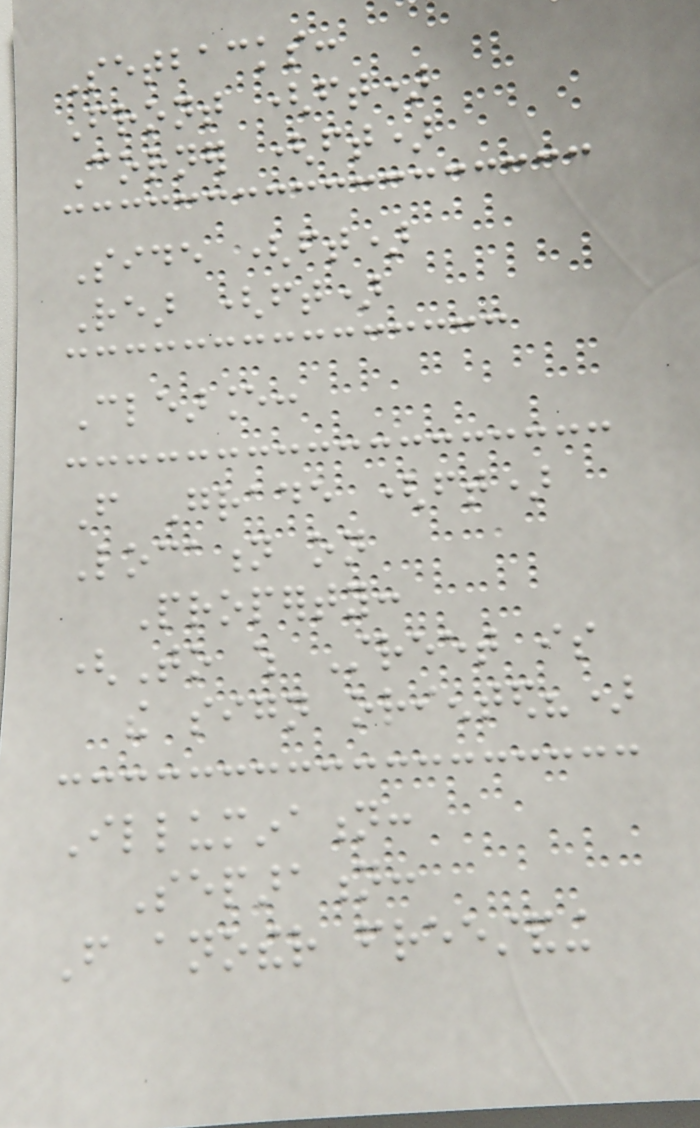Setbacks:
Front (ft)
Corner (ft)
Side (ft)
Rear (ft)
Clearance:
From Grade (ft)
Location on
Property:
(To which Street is
the sign oriented?)
Illumination:
Separation:
From another freestanding
